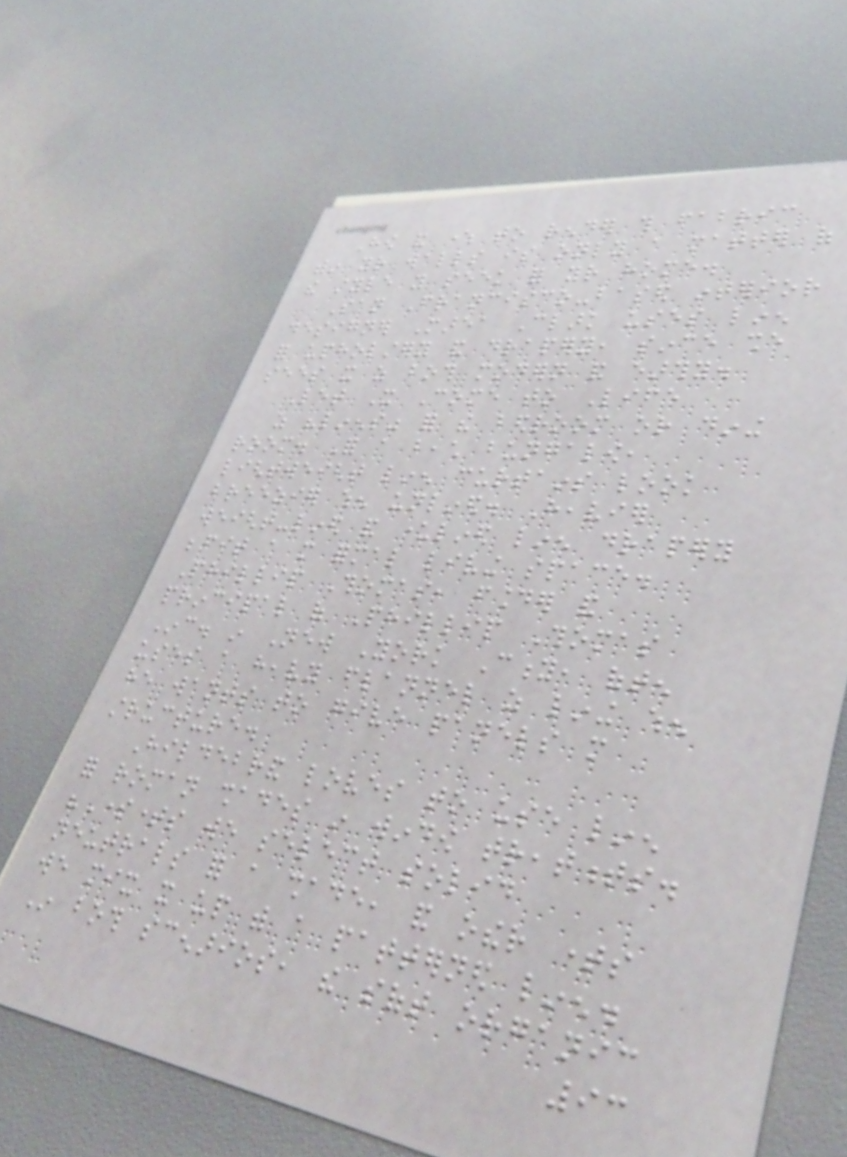How and where to render this fabric
within your walls is only a matter of
the style you seek for your home.
San Francisco-based interior
designer Marea Clark uses linen
for upholstery and drapery, since she
sees it as both modern and earthy.
Let It Come to Life
as "linens" for the bedroom or dining
room. For a beach bungalow,
lightweight linen curtains look
breezier when unlined. Heavier
weight-lined and underlined linen drapery
befit a more formal living space.
Phillip Thomas, founder and
principal of Phillip Thomas
Inc. in New York City, often
uses a heavy flannel as lining when
he wants to give panels more
structure.
Hildebrand loves to use linen
for roman shades in window treatments.
"Sometimes we select solid
neutrals for a shade, and other times
we mix it up with a patterned linen.
In both scenarios, the soft organic
93
